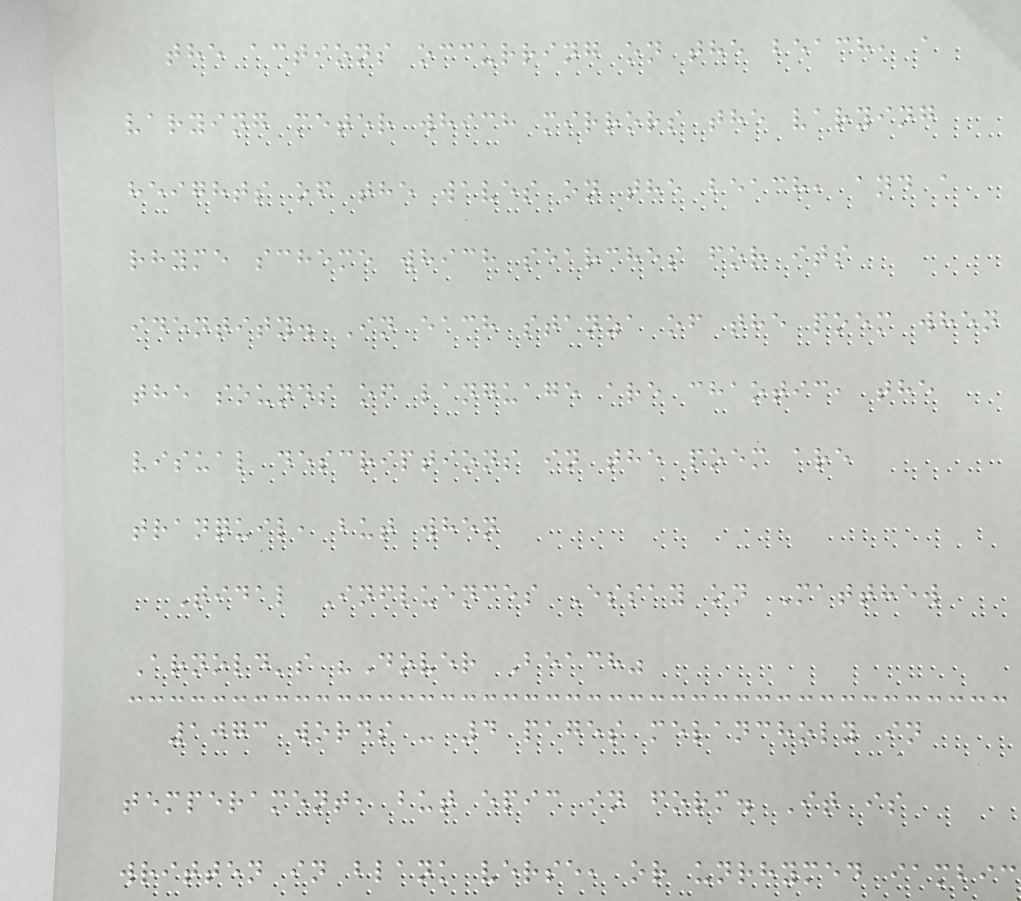the actions occurring on the beach, a
varying meter which mirrors the varying
heights of the waves on the beach, and a
rhyme scheme which searches for its
identity. In each stanza of the poem when
the sounds of language are chaotic, the
visual descriptions in the poem are
tranquil, but when
Tidal Influences Essay on Matthew
Arnold's "Dover Beach"
1073 words - 4 pages melancholy in
temperament, but epic in form. It is
written in blank verse, or unrhymed iambic
